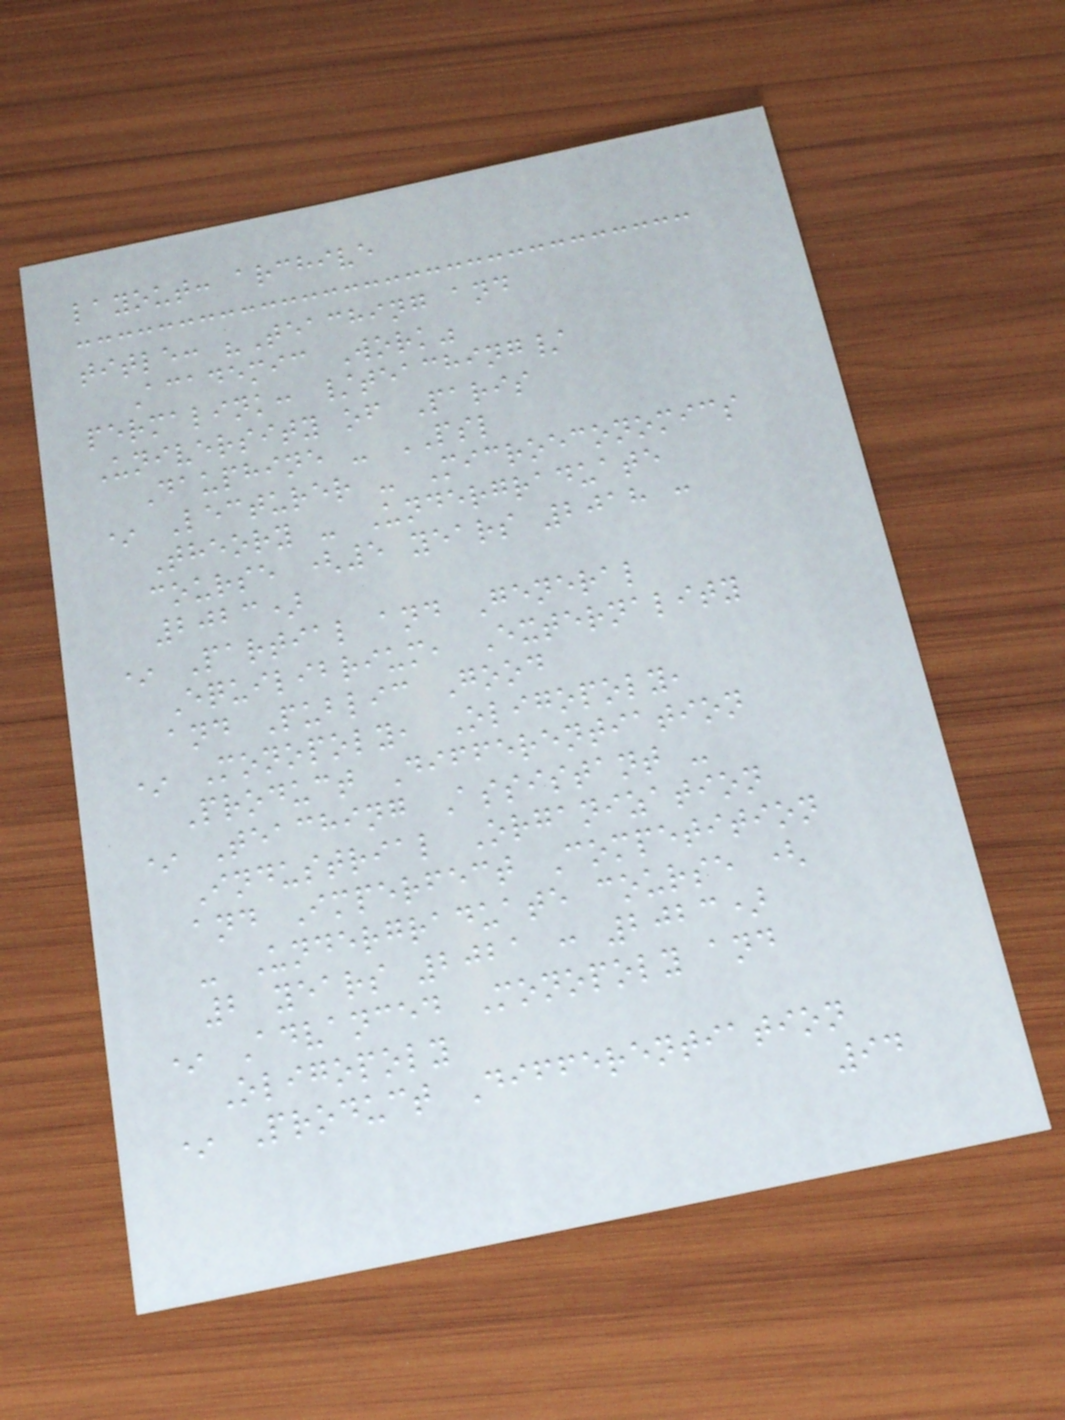layout: archive
title: "Teaching and
Academic Work"
permalink: /teaching/
University of Paris
Dauphine - PSL
* Lecturer - Microeconomics
Theory - Undergraduate
course (5 years 2018 :
2023)
* Partial and General
Equilibrium, Externality
and Public Good
* Monopoly, Oligopoly,
Product Differentiation
* Teaching Assistant -
Industrial Organization
and Imperfect Competition
- Undergraduate course (
2 years 2021 : 2023)
* Advanced Monopoly and
Oligopoly
* Product Differentiation
94
